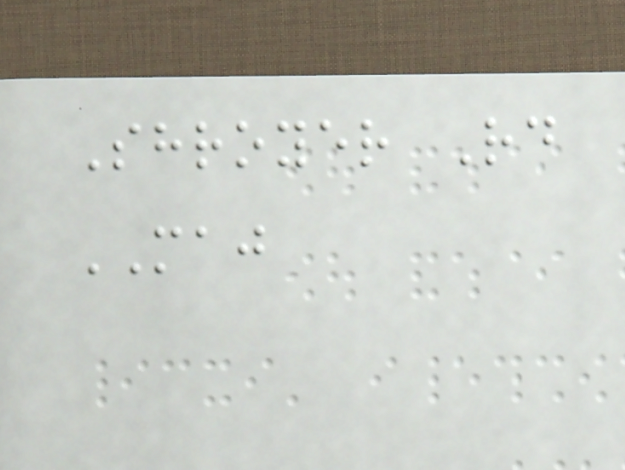Shroyer Rd
MAJ
